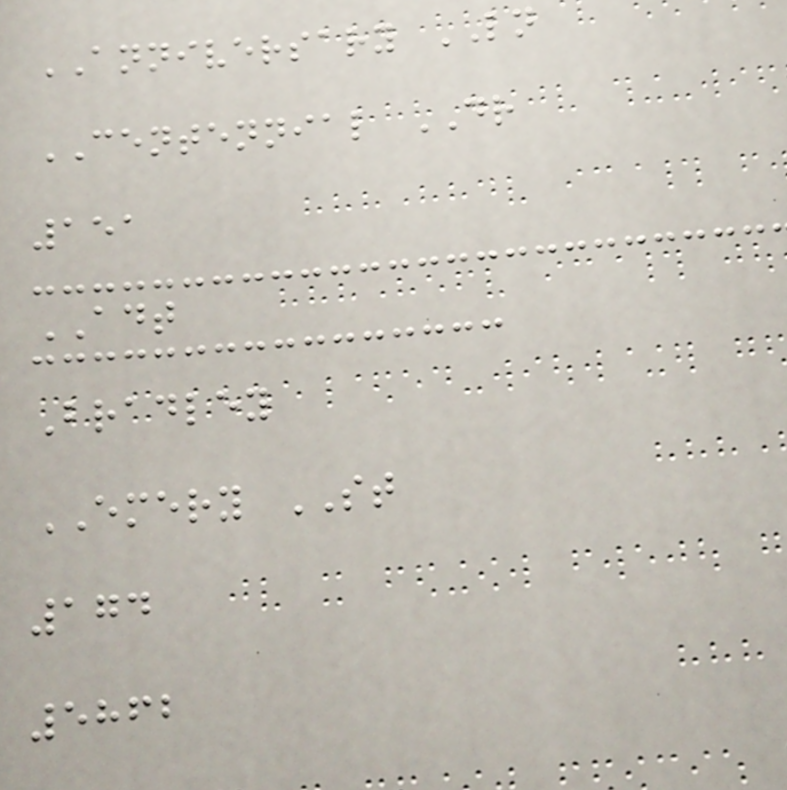ANNIVERSARY LN
CENTENNIAL DR
151
ADT
Bradley
EMERY ST
174
5862
